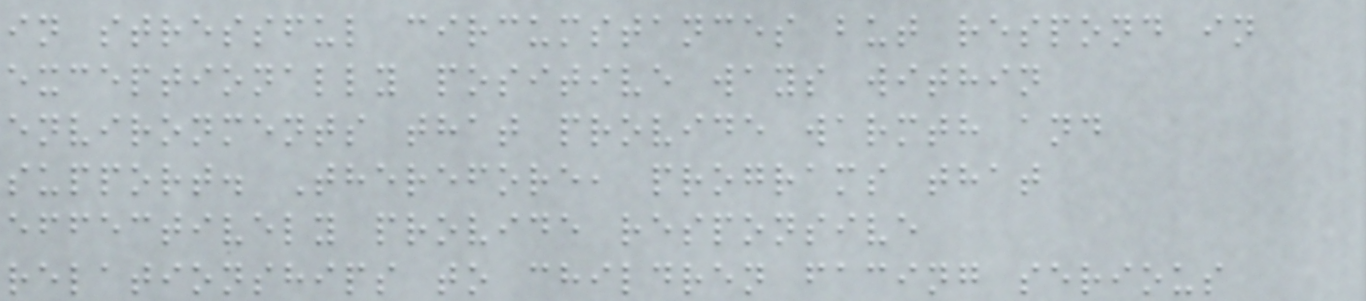in stressful circumstances but respond in
exceptionally positive ways within
environments that provide warmth and
support. Therefore, programs that
effectively provide responsive
relationships to children facing serious
